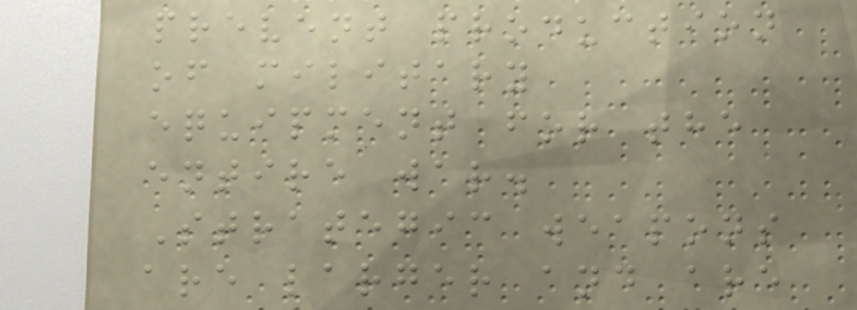prevent production
of military
equipment for the
entire war.
Strategic weapons
are larger and are
